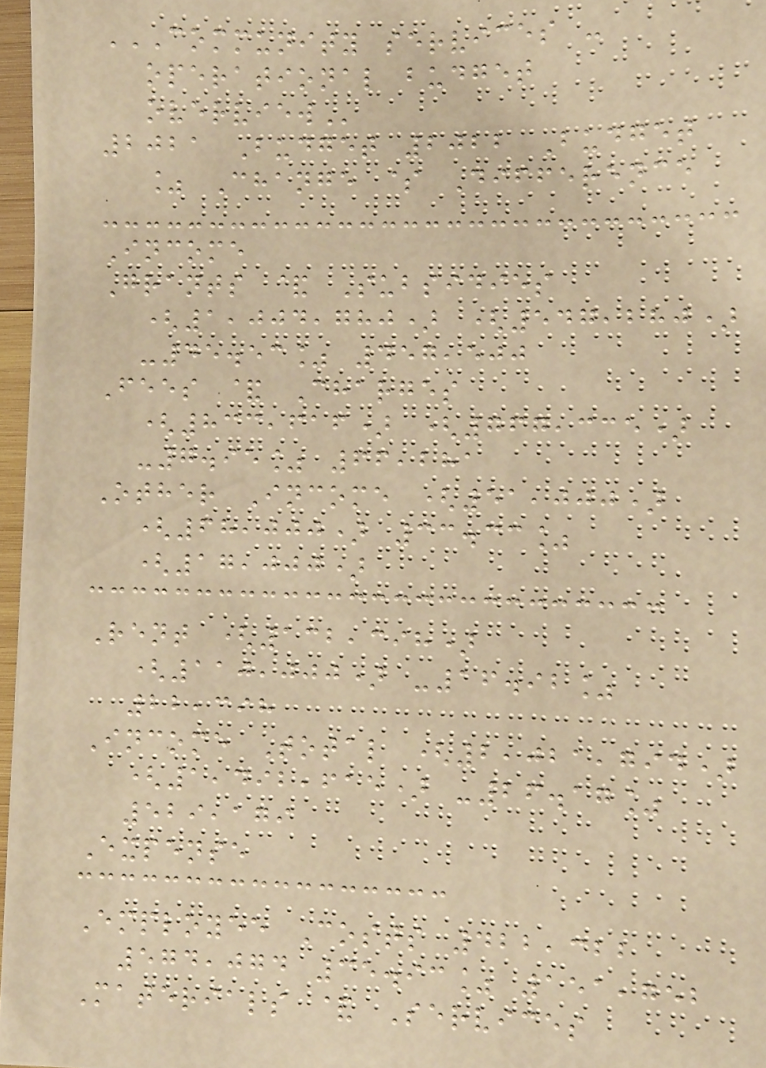COMMUNITY SERVICES -
OPERATIONAL BUDGET
OVERVIEW
2021 Budget 2022 Budget
% Change $ Difference
Income
Grants & Subsidies
(1,004,780) (547,280)
-45.53% 457,500
Fees & Charges
(833,616) (767,335)
-7.95% 66,281
Other Income (51,000)
(68,000) 33.33%
(17,000)
Rent (132,398)
(110,000) -16.92%
22,398
Income Total (2,021,794)
(1,492,615) -26.17%
529,179
Expense
Employee Costs 422,322
574,074 35.93% 151,752
Materials & Services
